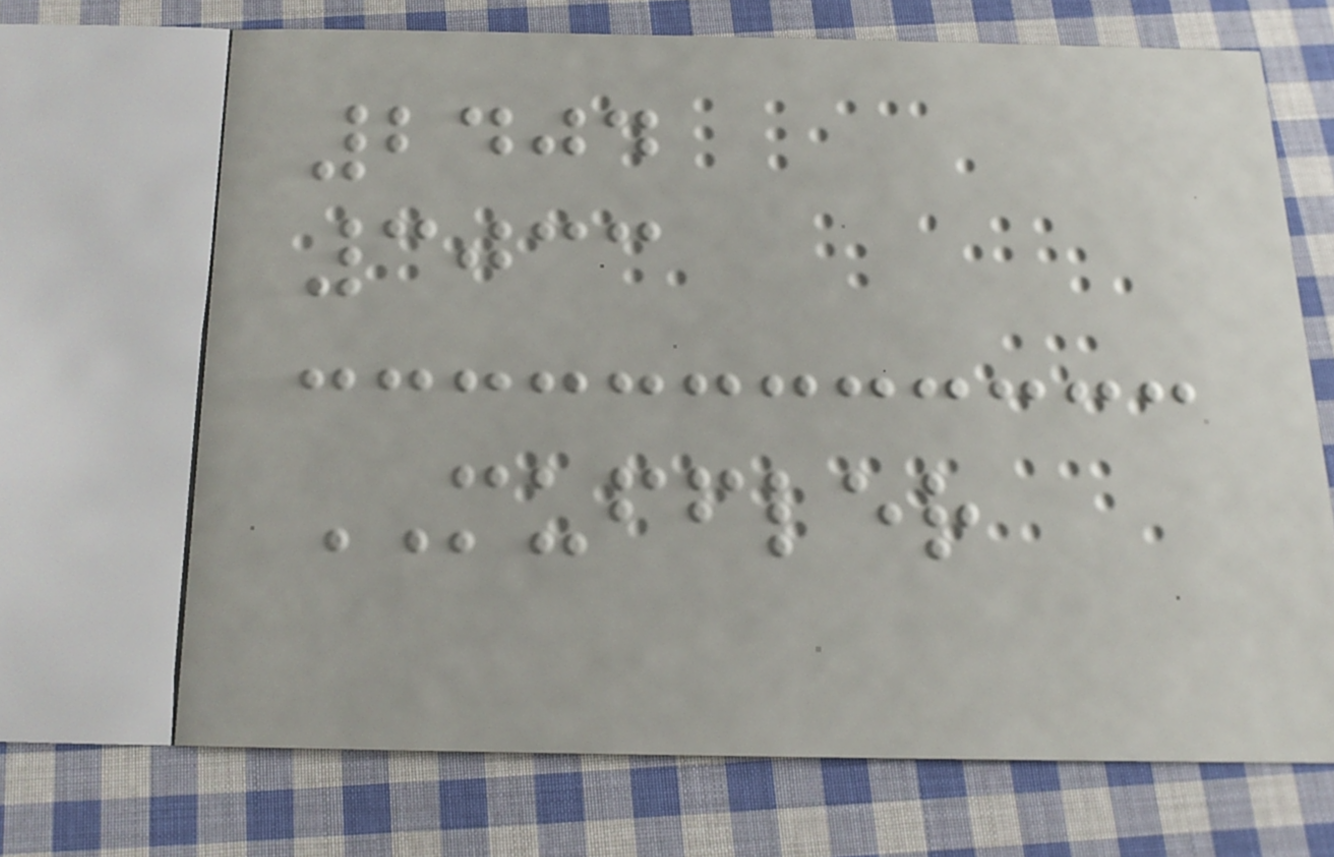2404
3033
MUFFLER
